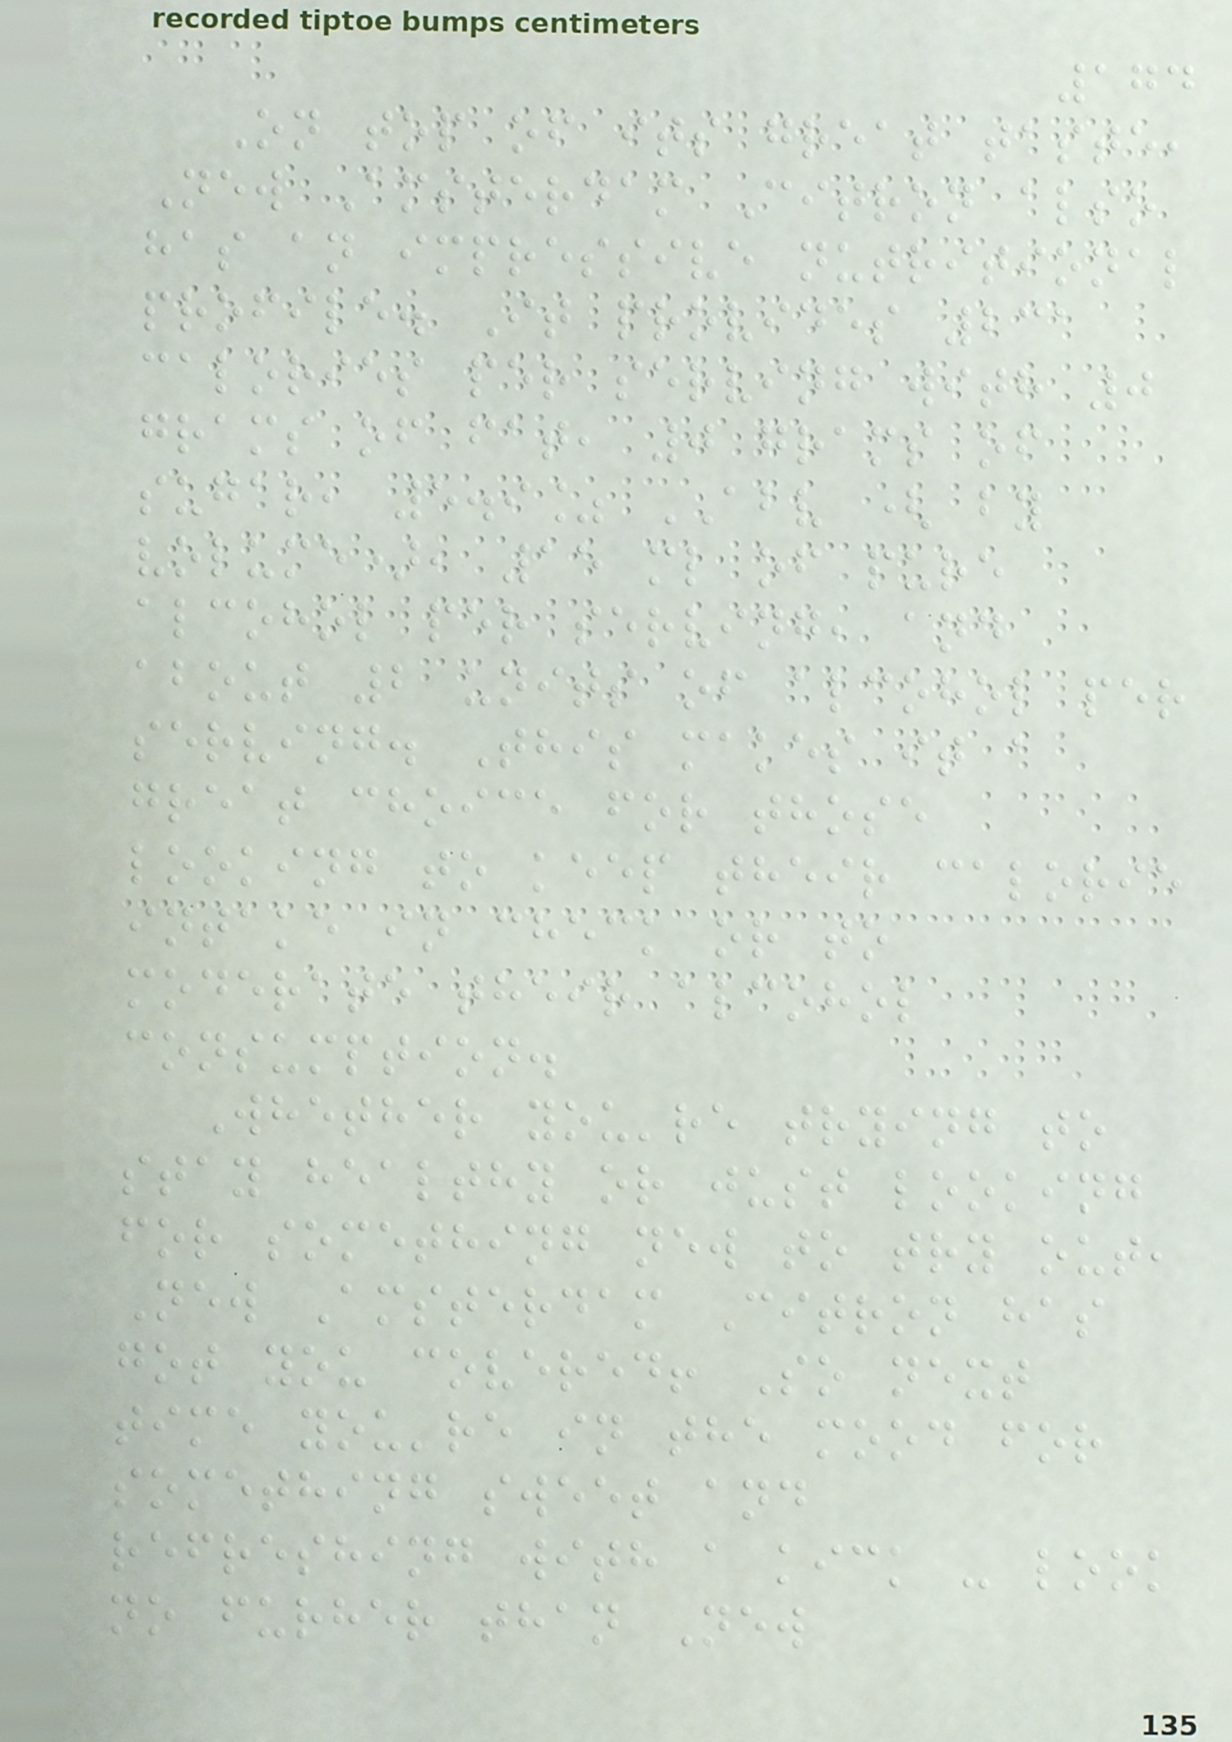174
On top of its great taste,
New Amsterdam Citron also
has an impressive nutritional
profile. It provides 231
calories per serving with 0
grams of fat, 0 grams of
sugar, 5.9% ABV ( by
volume), 15 ml of pure
alcohol per serving, and
about 2 units of alcohol per
serving. This makes it a
great choice for those
looking to keep their calorie
intake in check or to
moderate their alcohol
consumption.
Whether you're trying to
stay healthy or just looking
for something new to try out,
New Amsterdam Citron has
got you covered! So next
time you're in the mood for
something sweet and
refreshing with a kick - look
no furher than New
